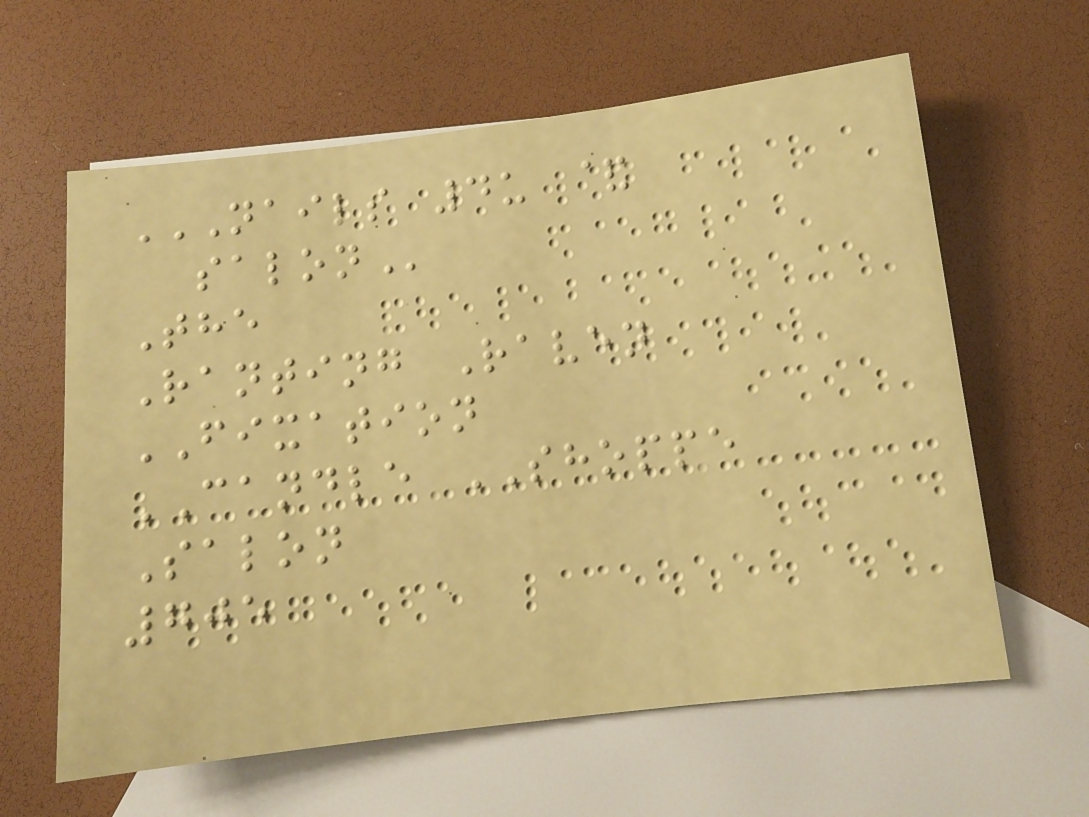NAILS 4U &
SALON
The
Ranting Raven
FIXATION
CANDLE SHOPPE
Salon
705
